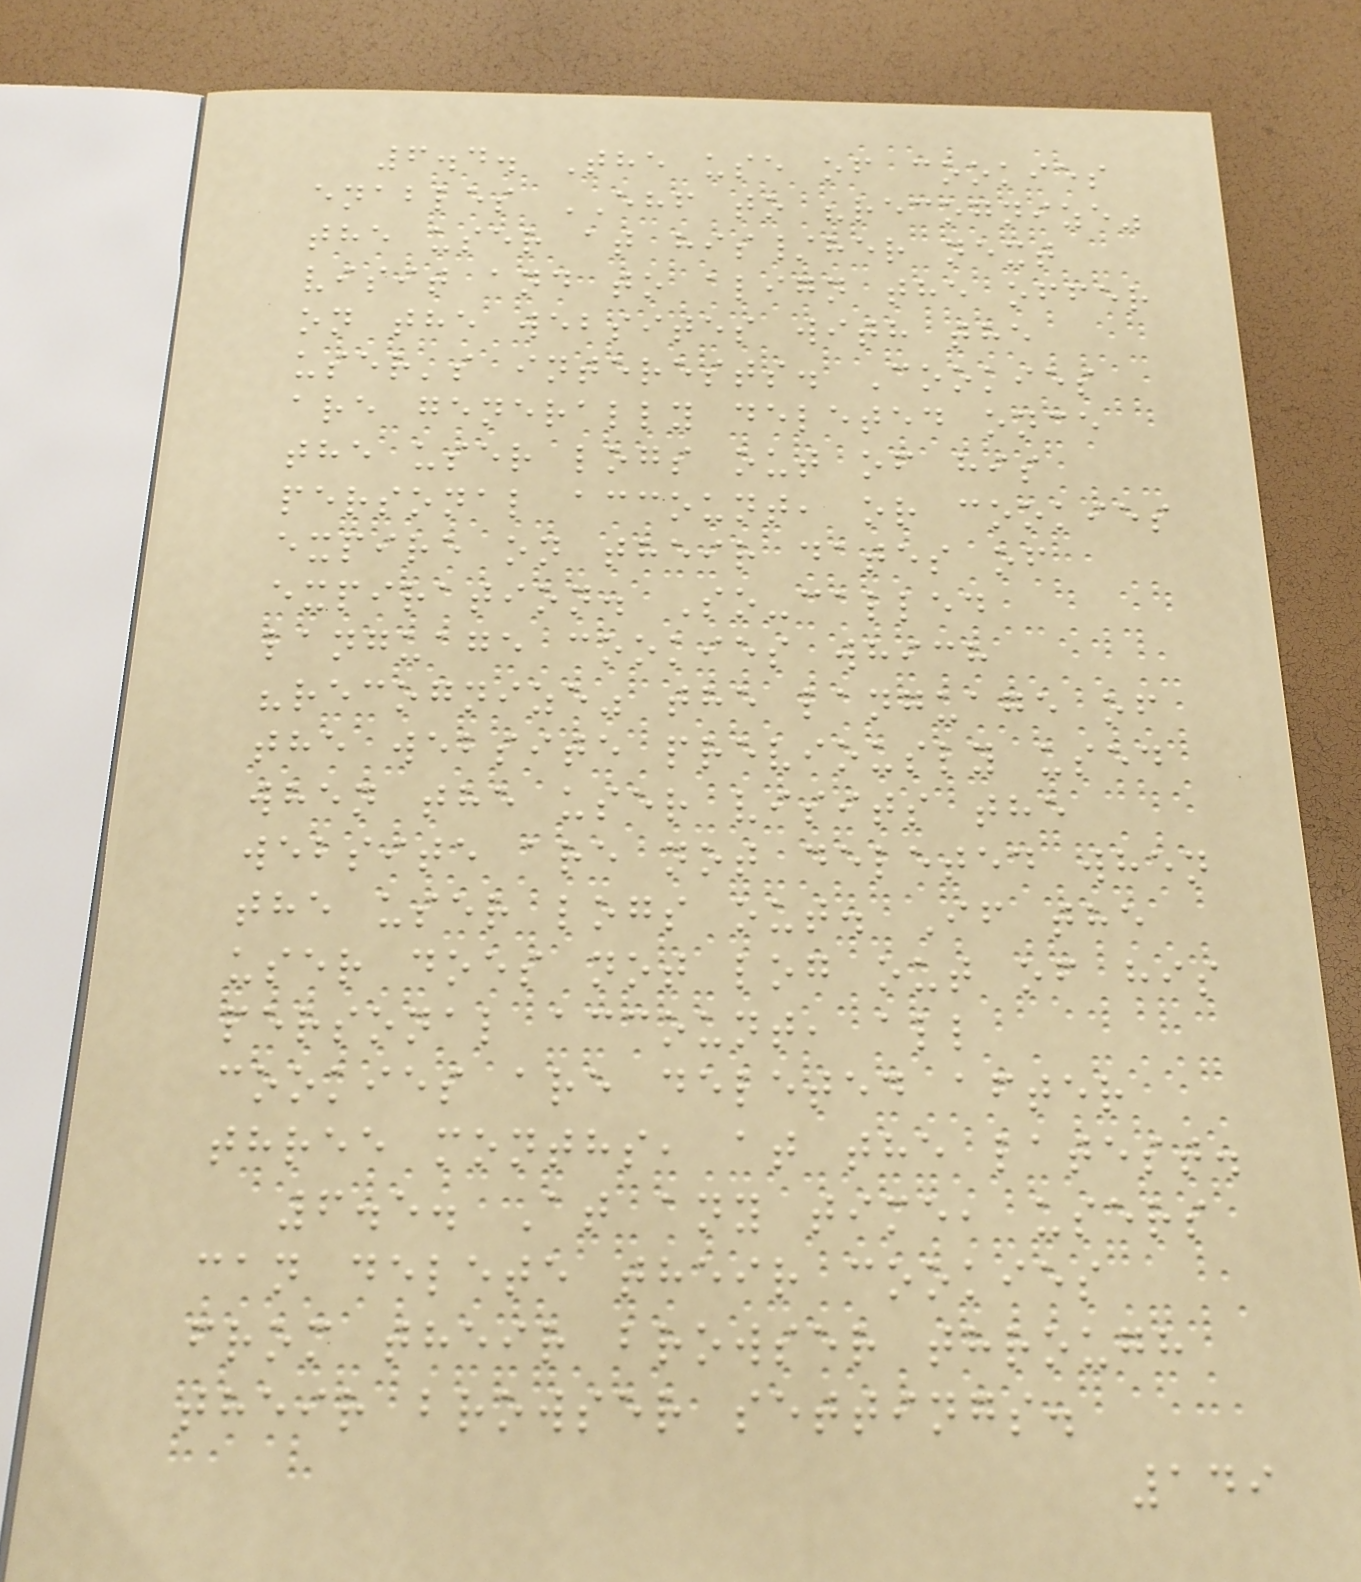6.4. The use of cookies
enables EHF to "recognize"
the user at his/her next
visit and to align the offer
on the websites with the
user's interests. Cookies
are generally deleted once
the user logs out of his
personal account, or cookies
expire on their dates of
expiration. So-called
language cookies which
"recognize" the language of
the website previously used
when the user visits the
website are not deleted when
the user logs out. If the
user does not log out of his
personal account, all
cookies are deleted after
three months, at the latest.
6.5. At any time, users
can delete their cookies
from their browser through
their browser settings.
149
